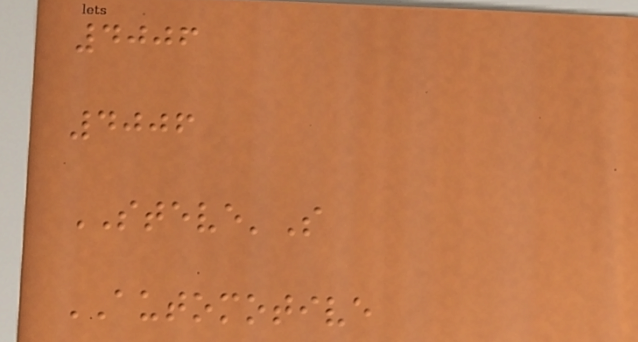4006
4006
STEVE'S
AUTOMOTIVE
